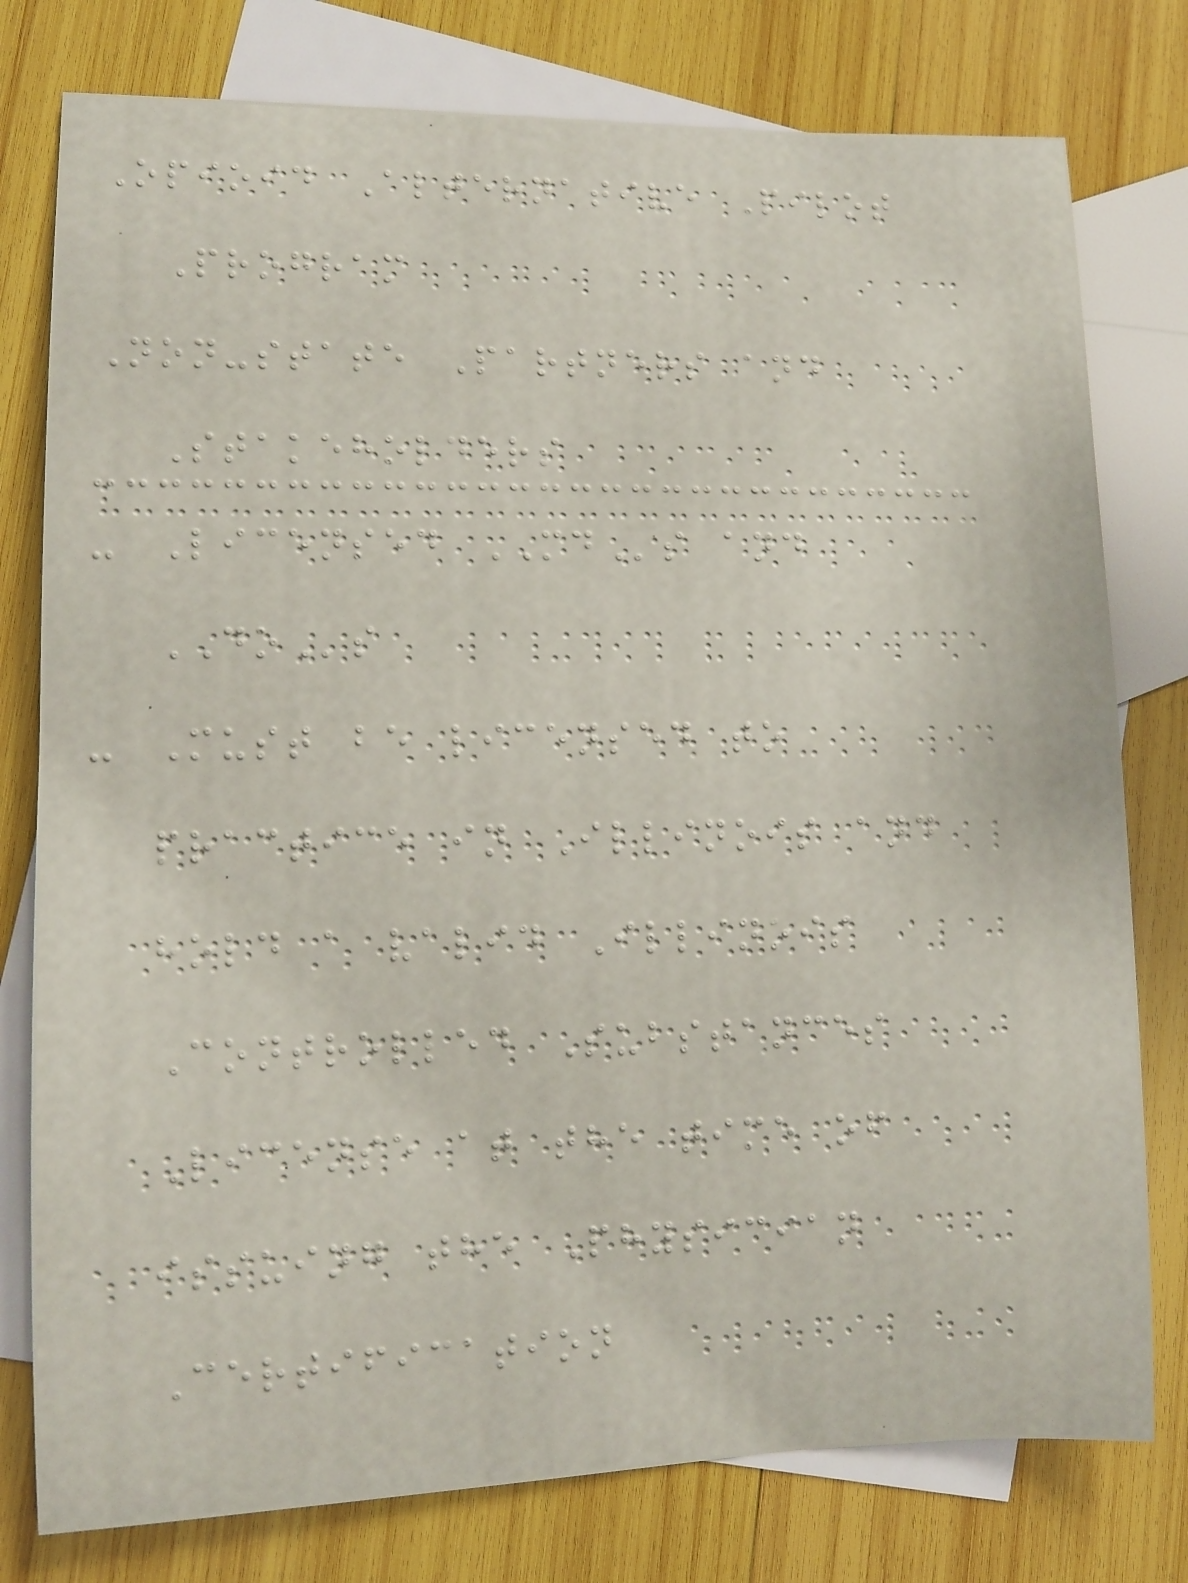Opioid Alternative Pilot
Program
Non-state Partners and
Stakeholders
- Licensed MDs and
DOs
- Must be licensed to
practice in Illinois and
hold a valid Illinois
Controlled Substances
License at the time of
issuing the Physician
Certification
